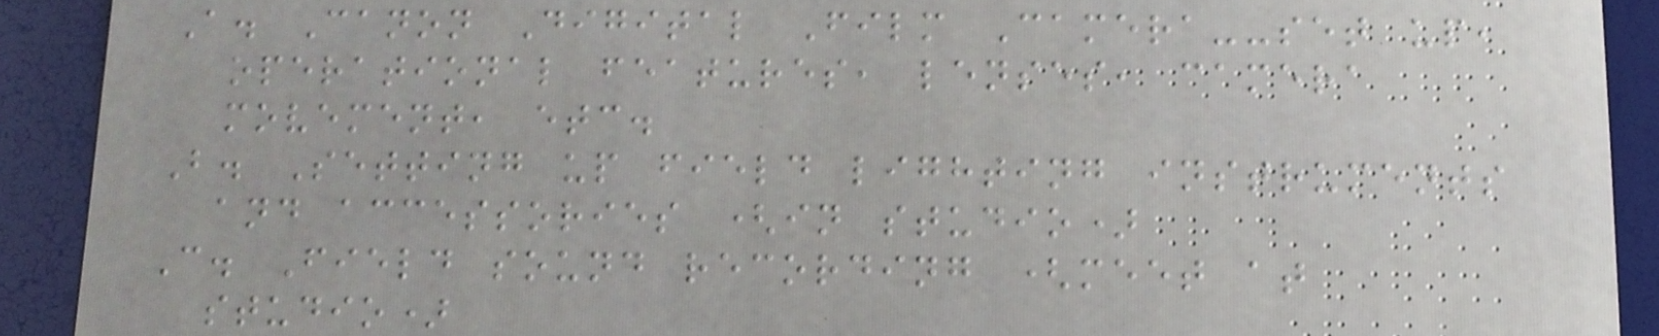A. Canon Digital Film Camera--set up,
operational features, lenses, camera
movement, etc.
B. Setting up field lighting instruments
and accessories (in studio)
C. Field sound recording (meet at
studio)
